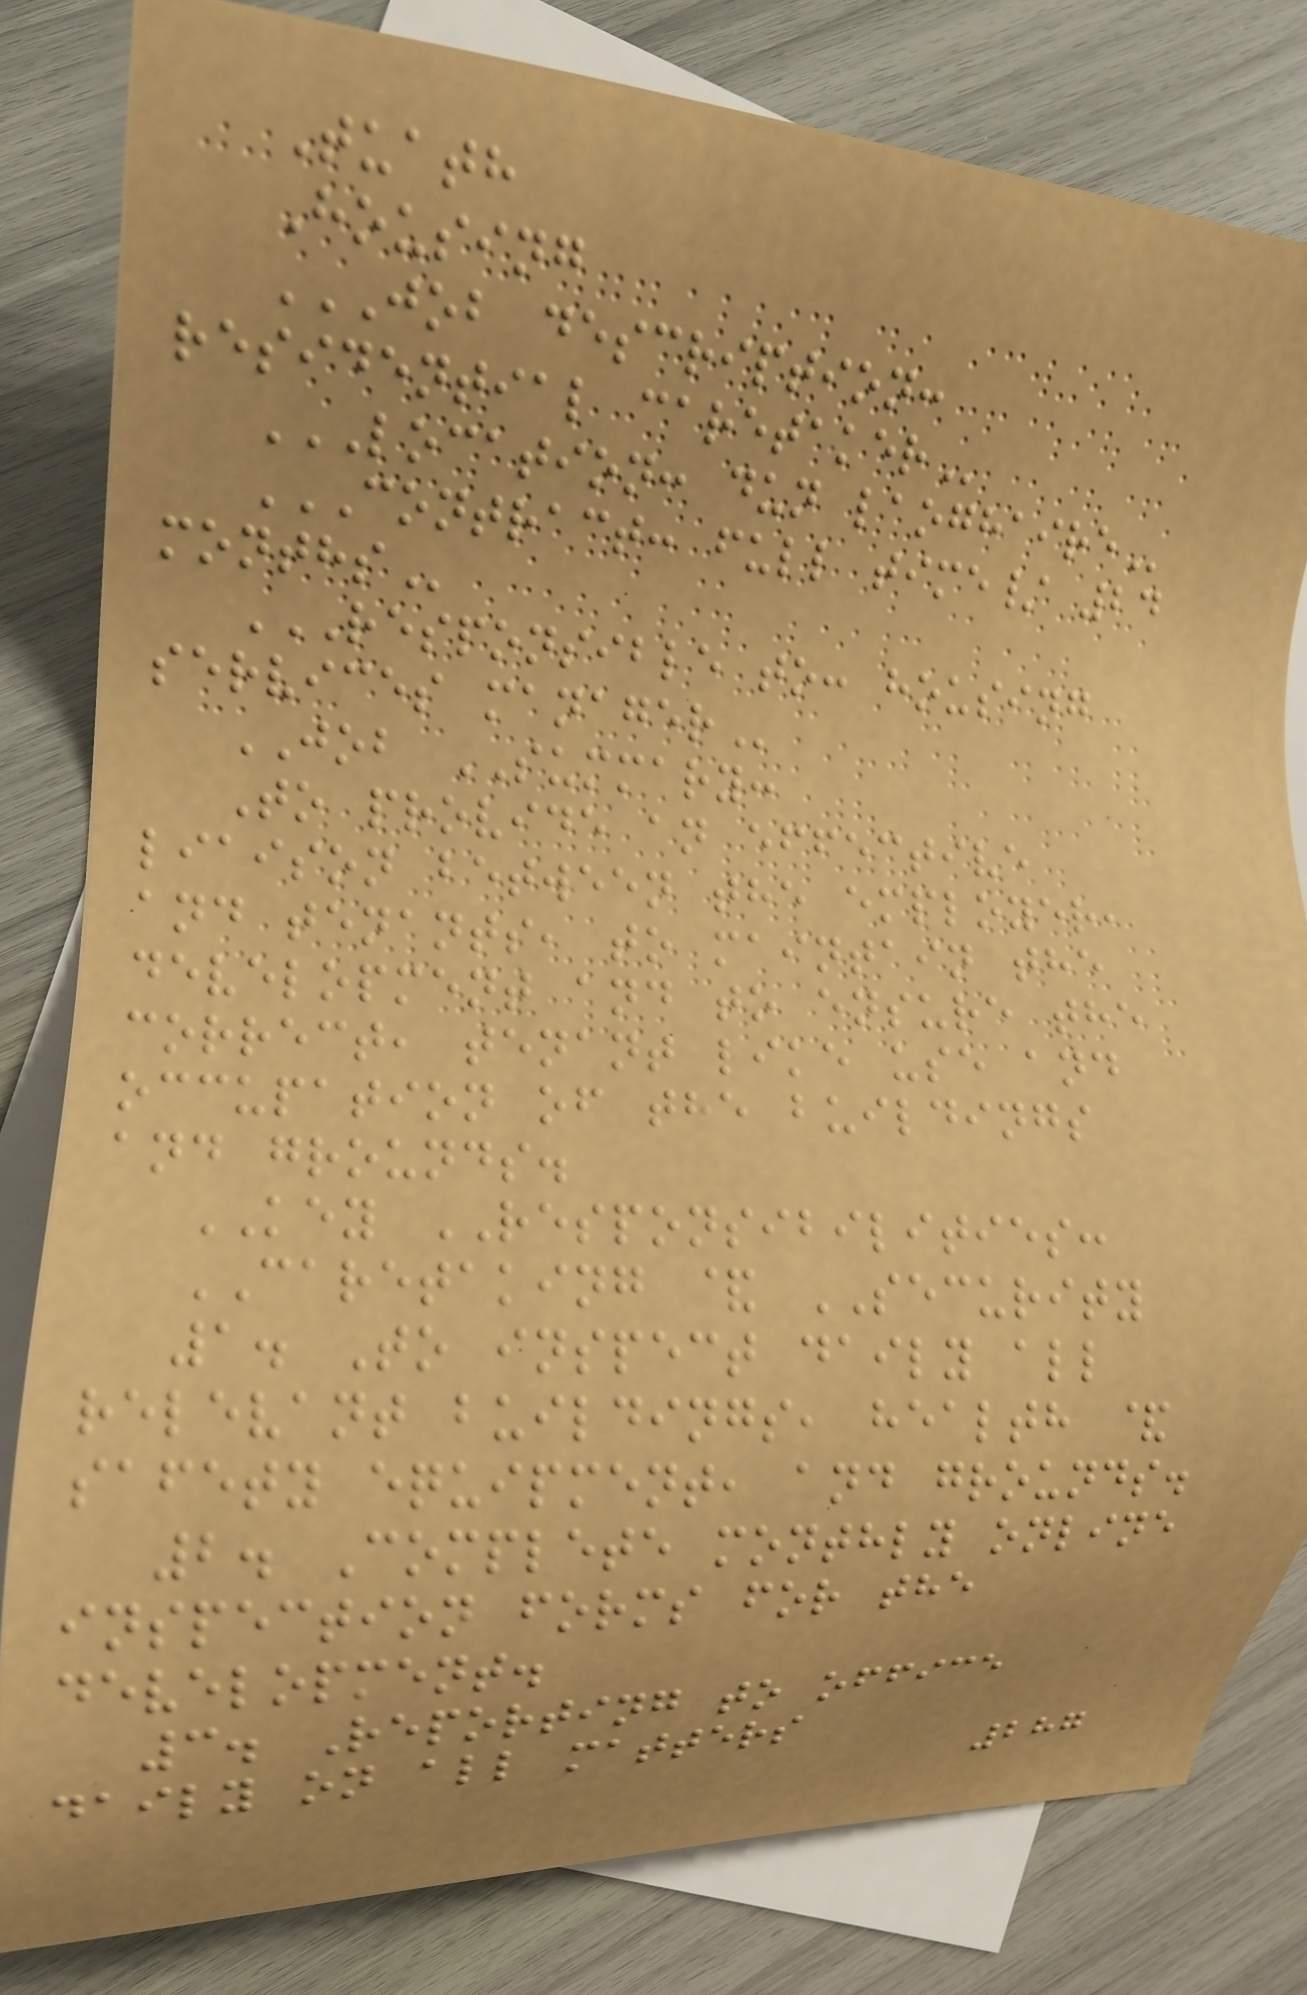Tuath
Housing
JOB DESCRIPTION:
RESIDENTIAL CARETAKER
LOCATION: DUN LAOGHAIRE
CONTRACT: FULL TIME/ 24
MONTHS
RESPONSIBLE TO: HOUSING
SERVICES MANAGER
JOB SUMMARY:
To provide an effective
liaison between the employer,
and tenants, to maintain the
development and to ensure the
correct, tenant like use and
occupation of the buildings
and grounds.
KEY RESPONSIBILITIES:
CARETAKING & SECURITY
1. To inspect daily all
relevant buildings, health &
safety equipment, and grounds.
2. Complete monthly online
inspection forms for the
development.
3. Reporting to office
daily on all matters
287
